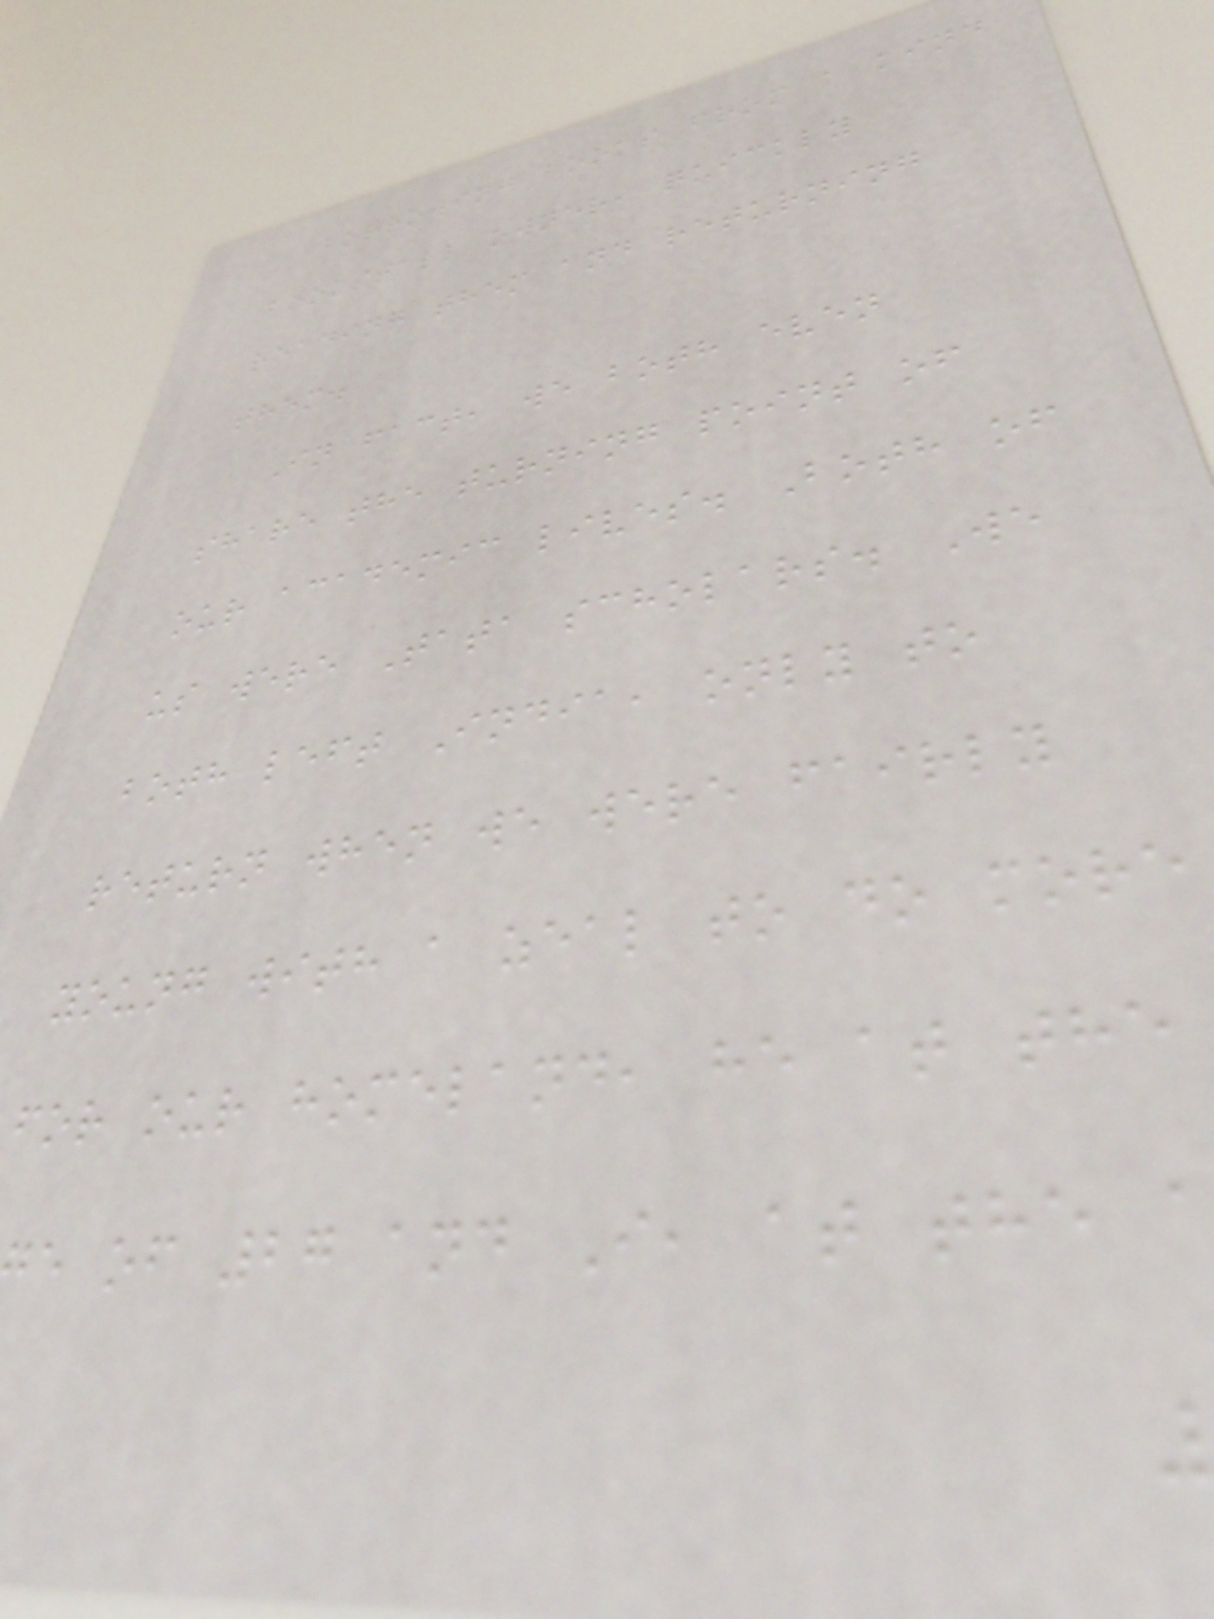borrowing books from a kind
bookstall owner, quickly
reading them and returning
them.
In fact, we both even
share the turning point of
our academic lives. Both of
us were Tata scholars. We
both left India, only to
return when we were fairly
young with a zeal to do more
for our homeland, he at the
e of 27 and I, at the
